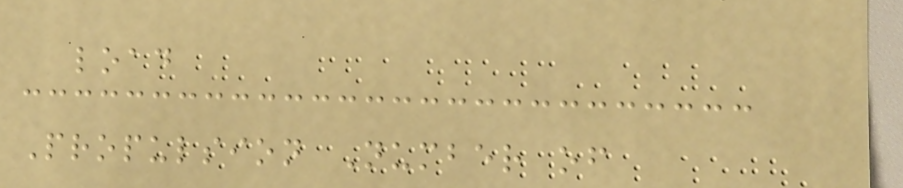load
Propulsion Number of
